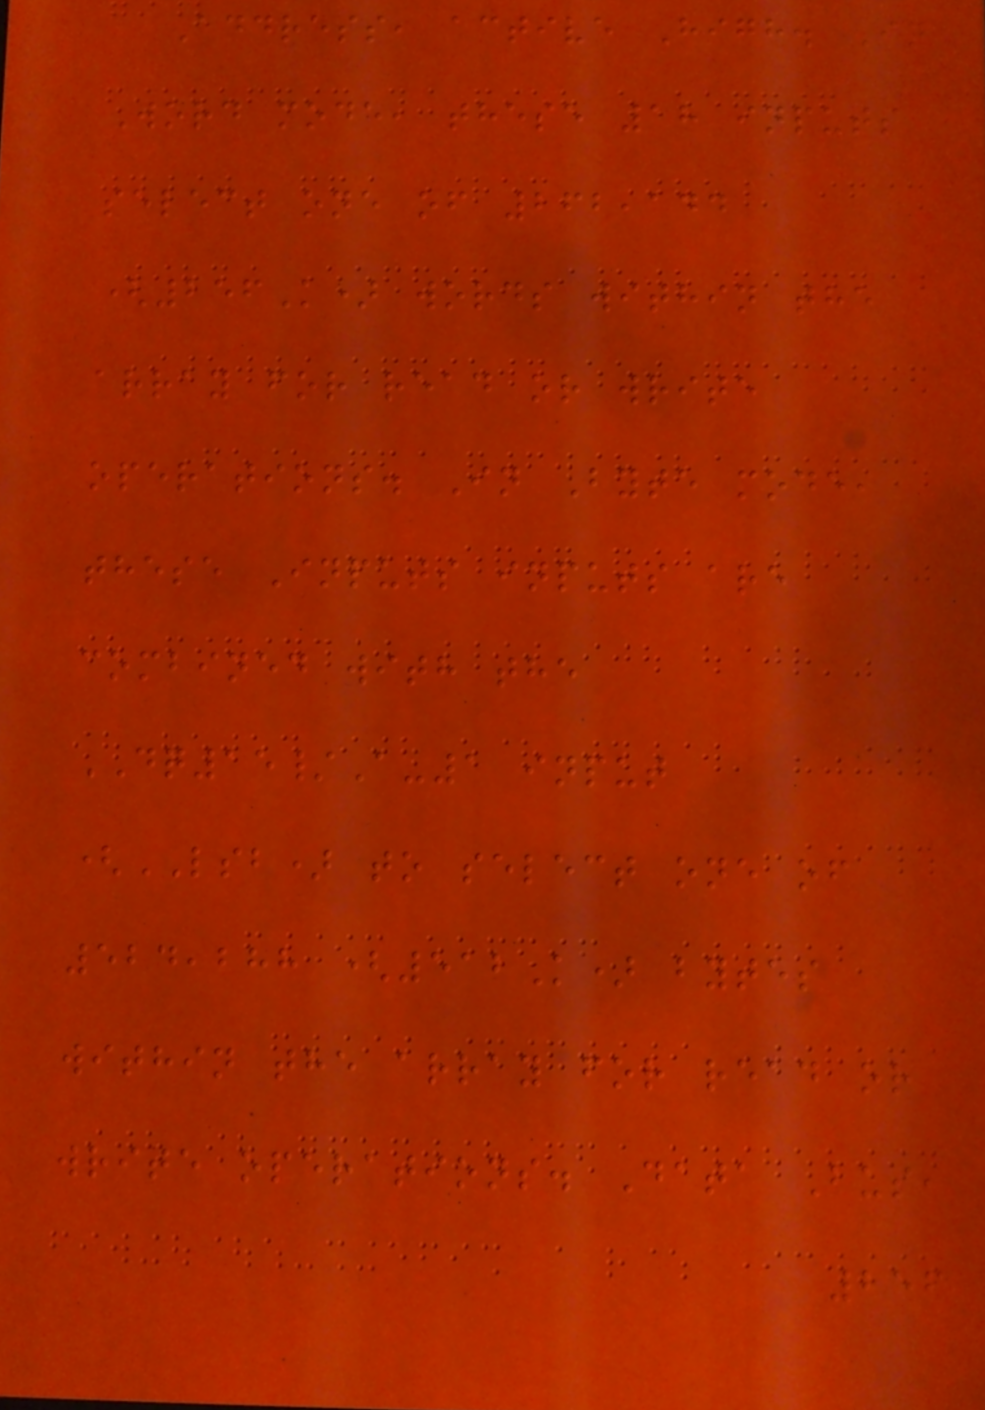Address, active High. In
Word mode, these 18 inputs
select one of 262,144
(256K) words within the
array for read or write
operations. In Byte mode,
these Inputs inputs are
combined with the
DQ15/A-1 input
(LSB) to select one of
524,288 (512K) bytes
within the array for read or
write operations. Data Bus,
256
